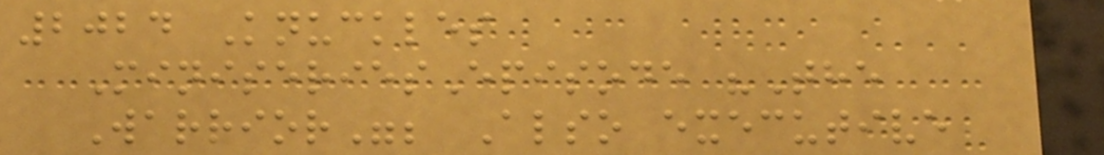2024 Knuckles
MiniseriesEpisode "The
Warrior"; Also executive
